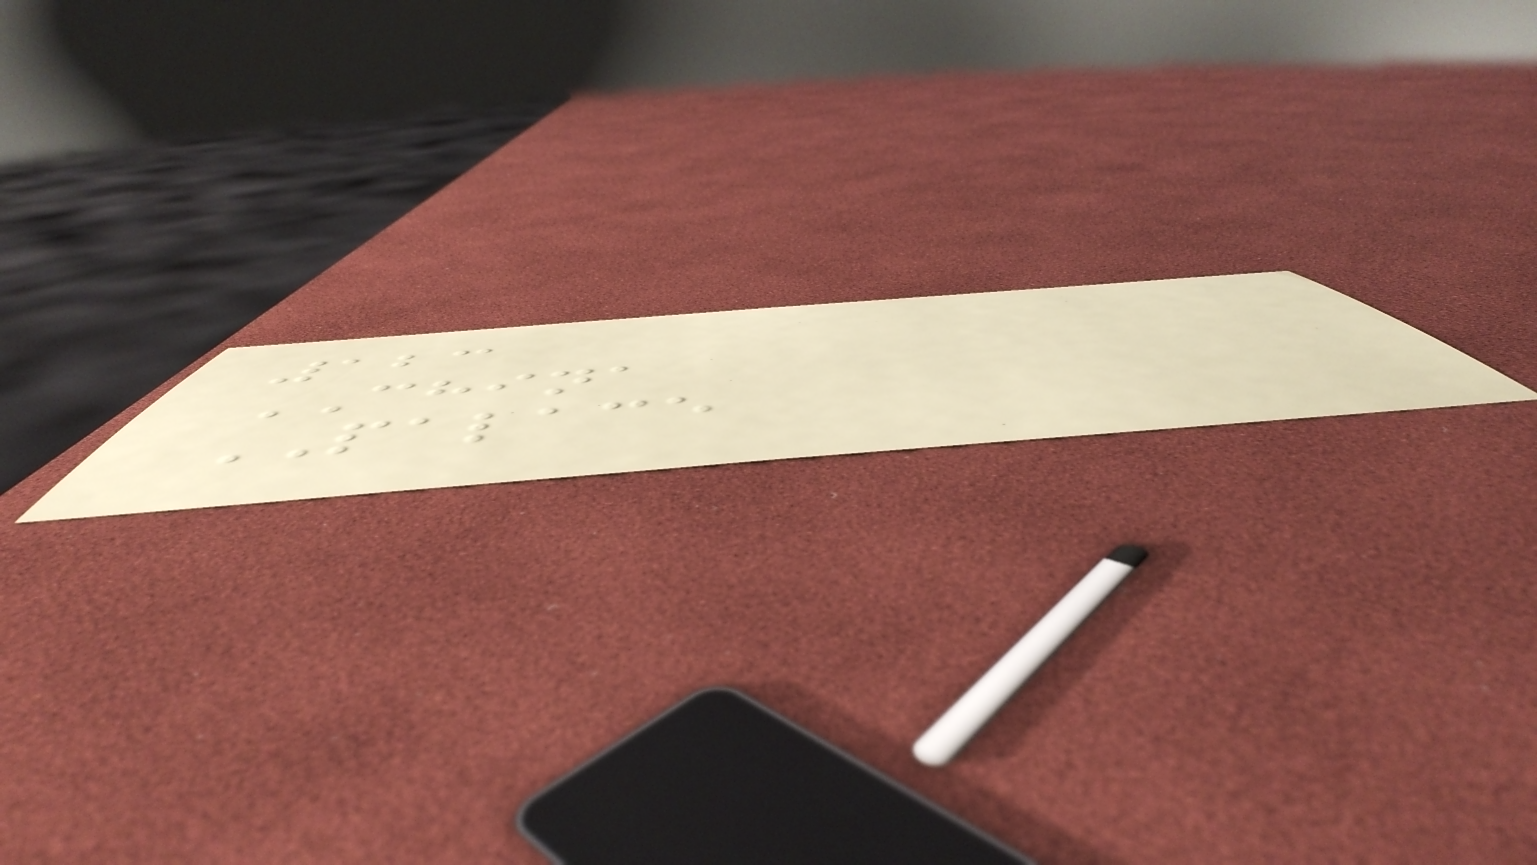123
CHINA
PALACE
